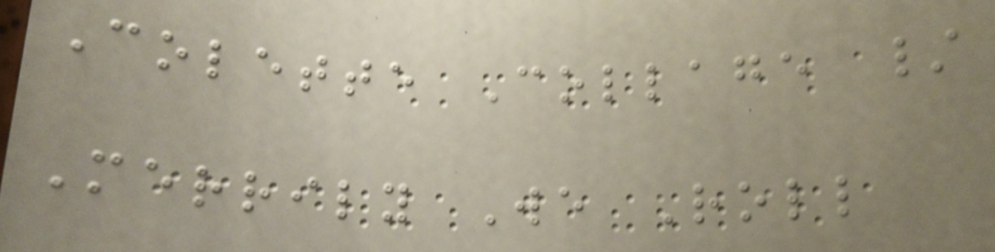Colette Collage /
Merrily We Roll
